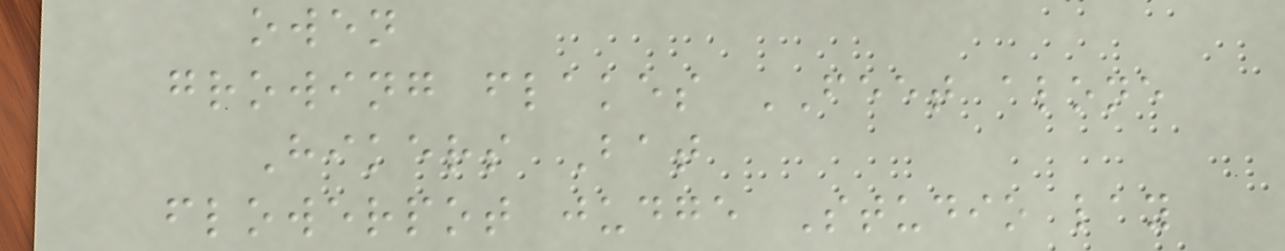owen
growing flakes FEET alone
Hikers Bat
flowerpot judge Studio lay
